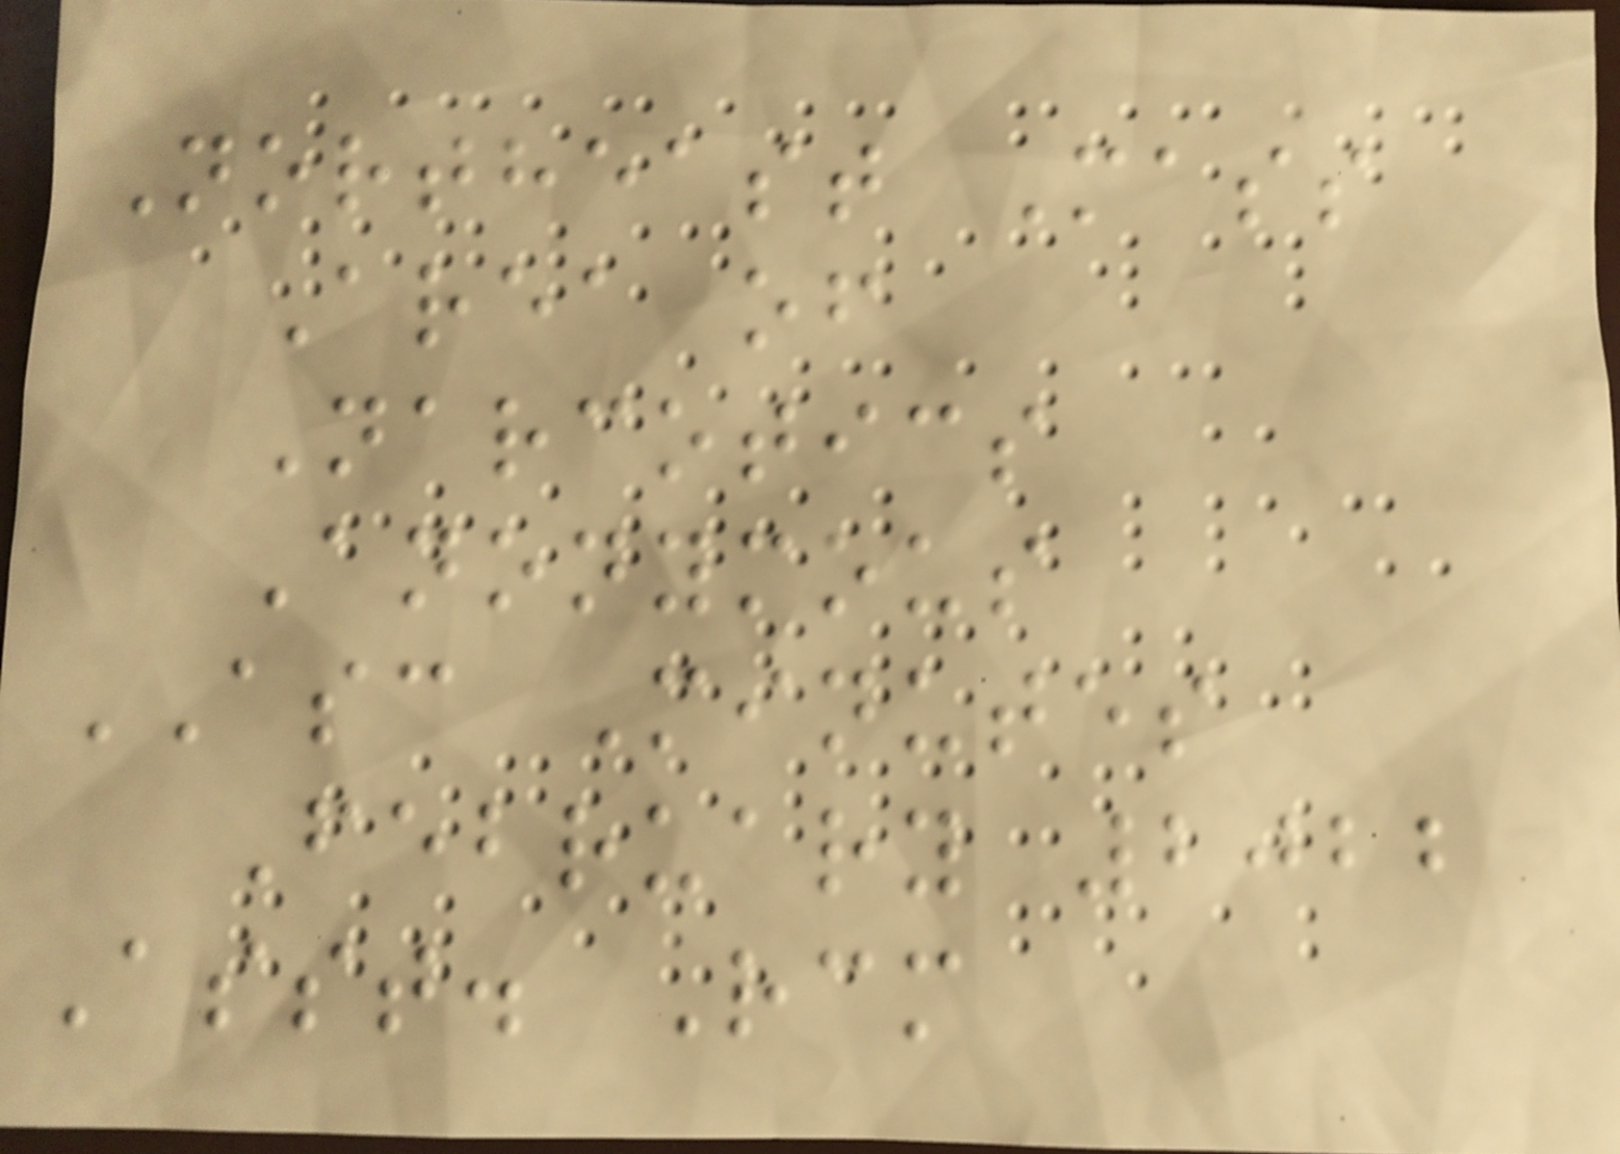Northeast Mass
Area of
Narcotics
Anonymous
ASC Minutes
February 2022
Asst. Rcm
